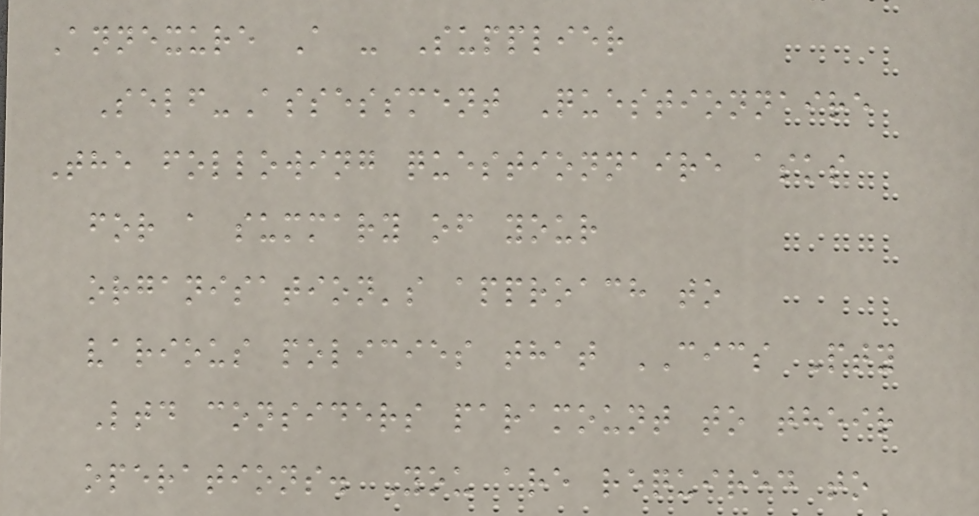Annexure A - Supplier
Self-Assessment Questionnaire
The following questionnaire asks
for a summary of your
organisation's approach to
various policies that CICS Pty
Ltd considers paramount to their
operations. You are required to
